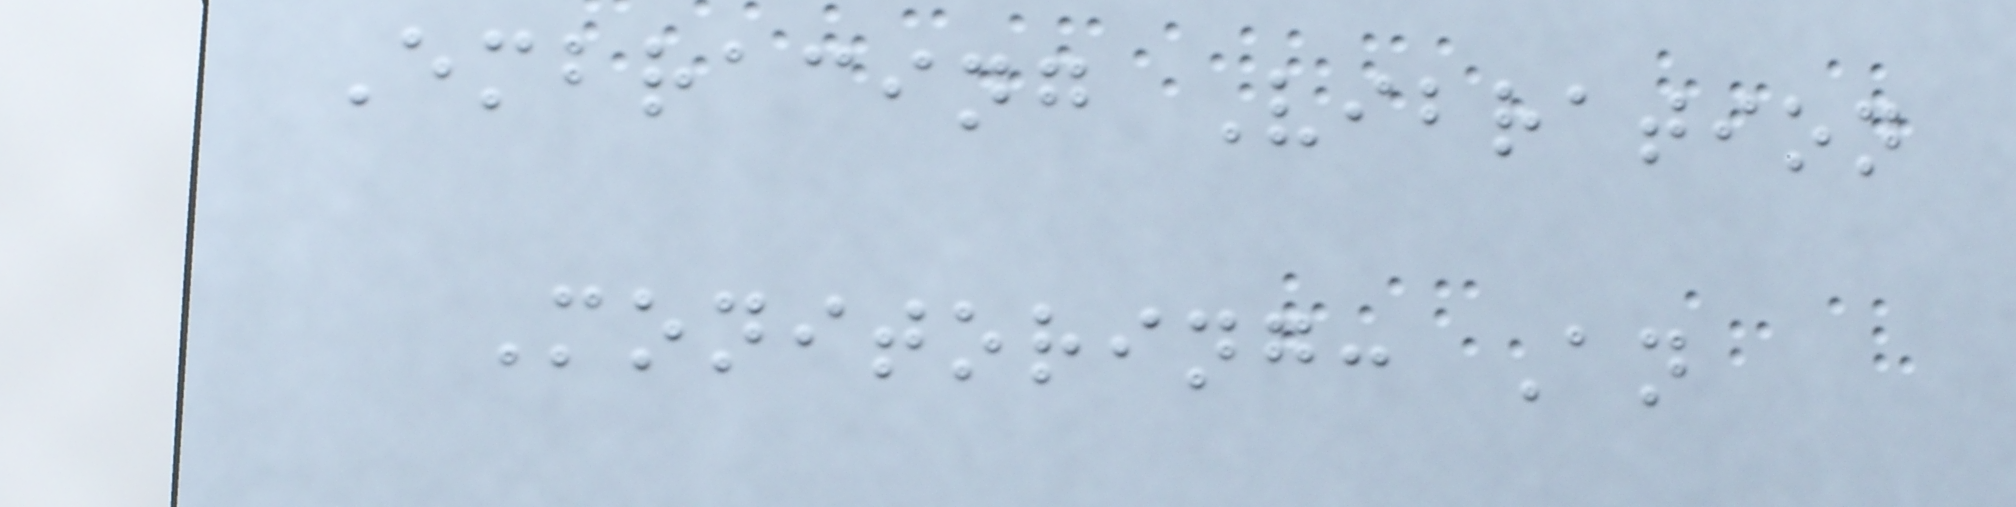Embracing Vibration
Monitoring: An
